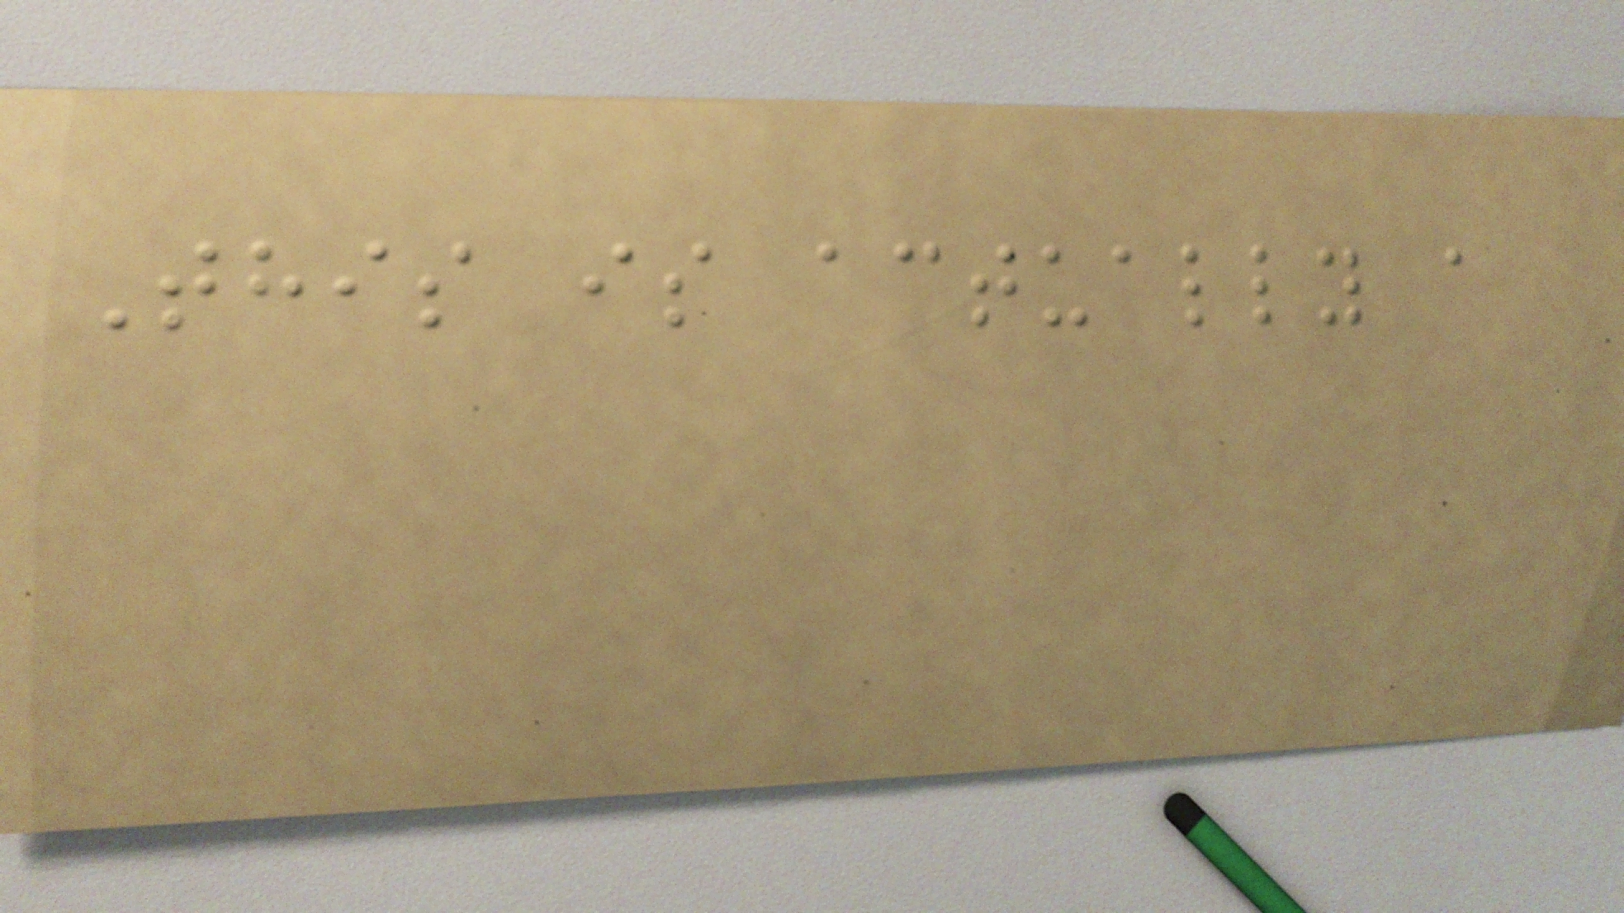This is actually a
